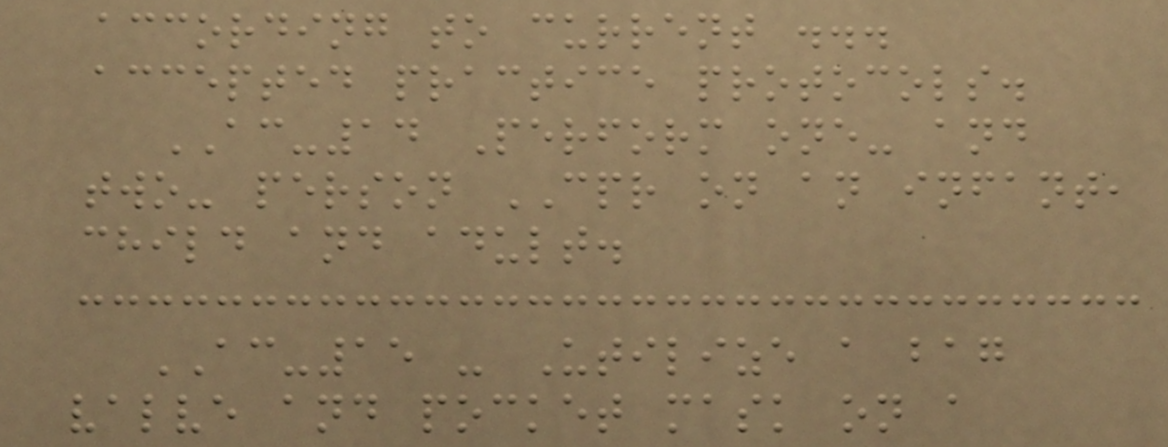according to current ...
accepted practice protocols.
AC-14 Perform one- and
two- person CPR on an infant,
child and adult.
AC-15 - Utilize a bag
valve and pocket mask on a
